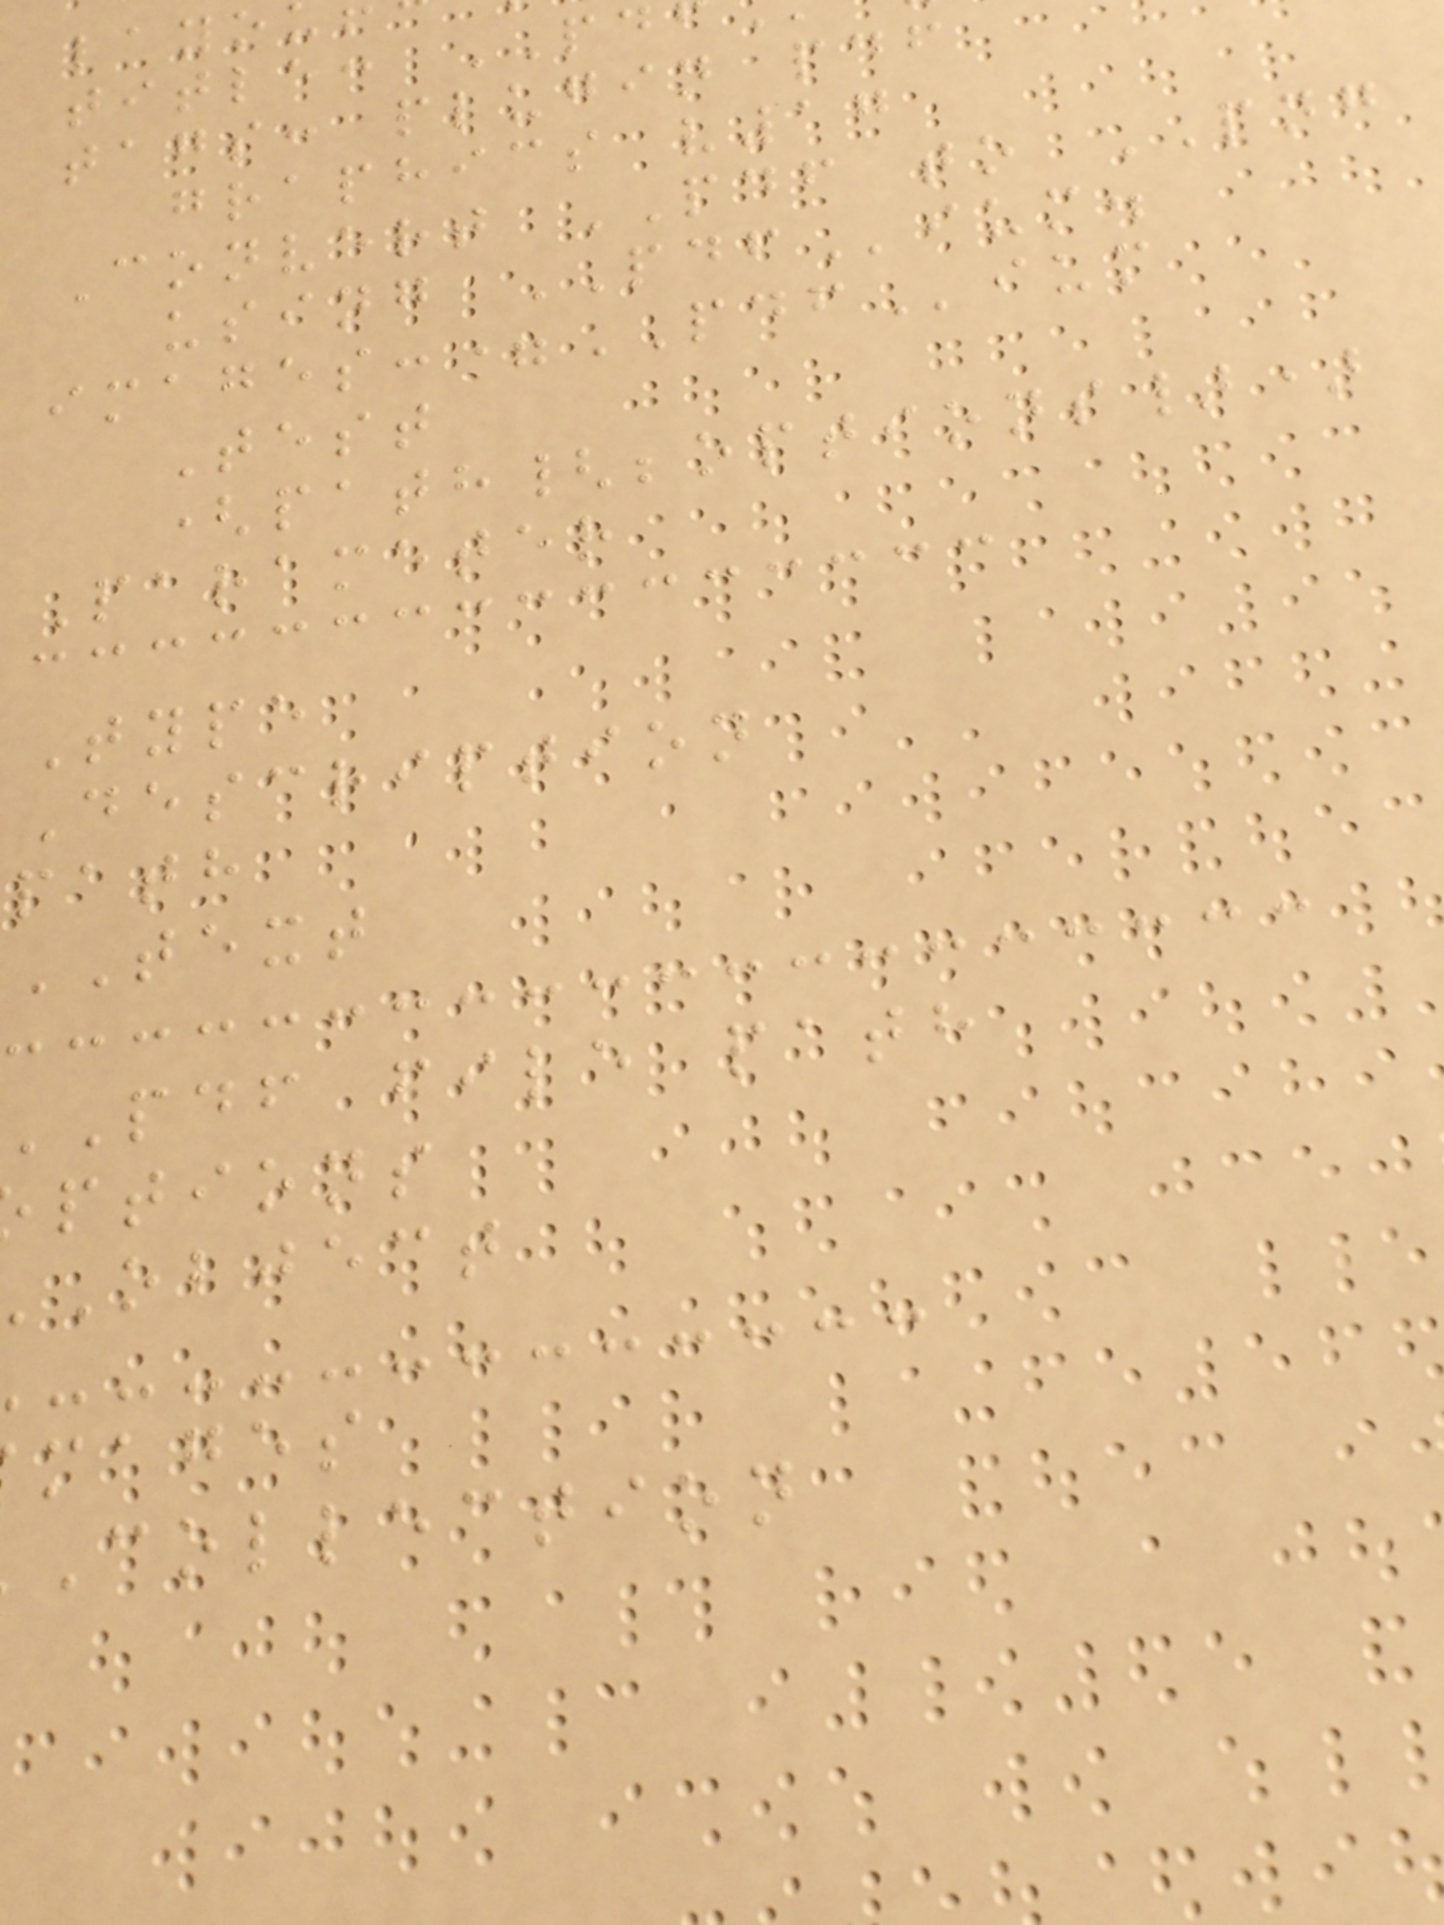layo
title: PD
tags: plugin pdf
graphics v17
Convert PDF to PNG
using PDFium.
images:=PDFium
Test
(path{;options})
Parameter
Type
Description
path
TEXT
pdf file path
ptions
object
mages
collection
